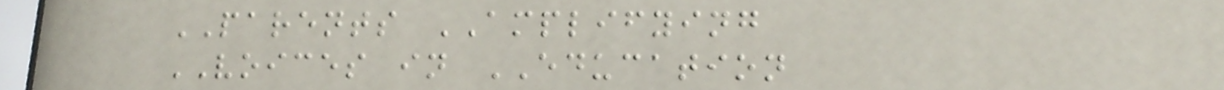PARENTS AMPLIFYING
VOICES in EDUCATION
